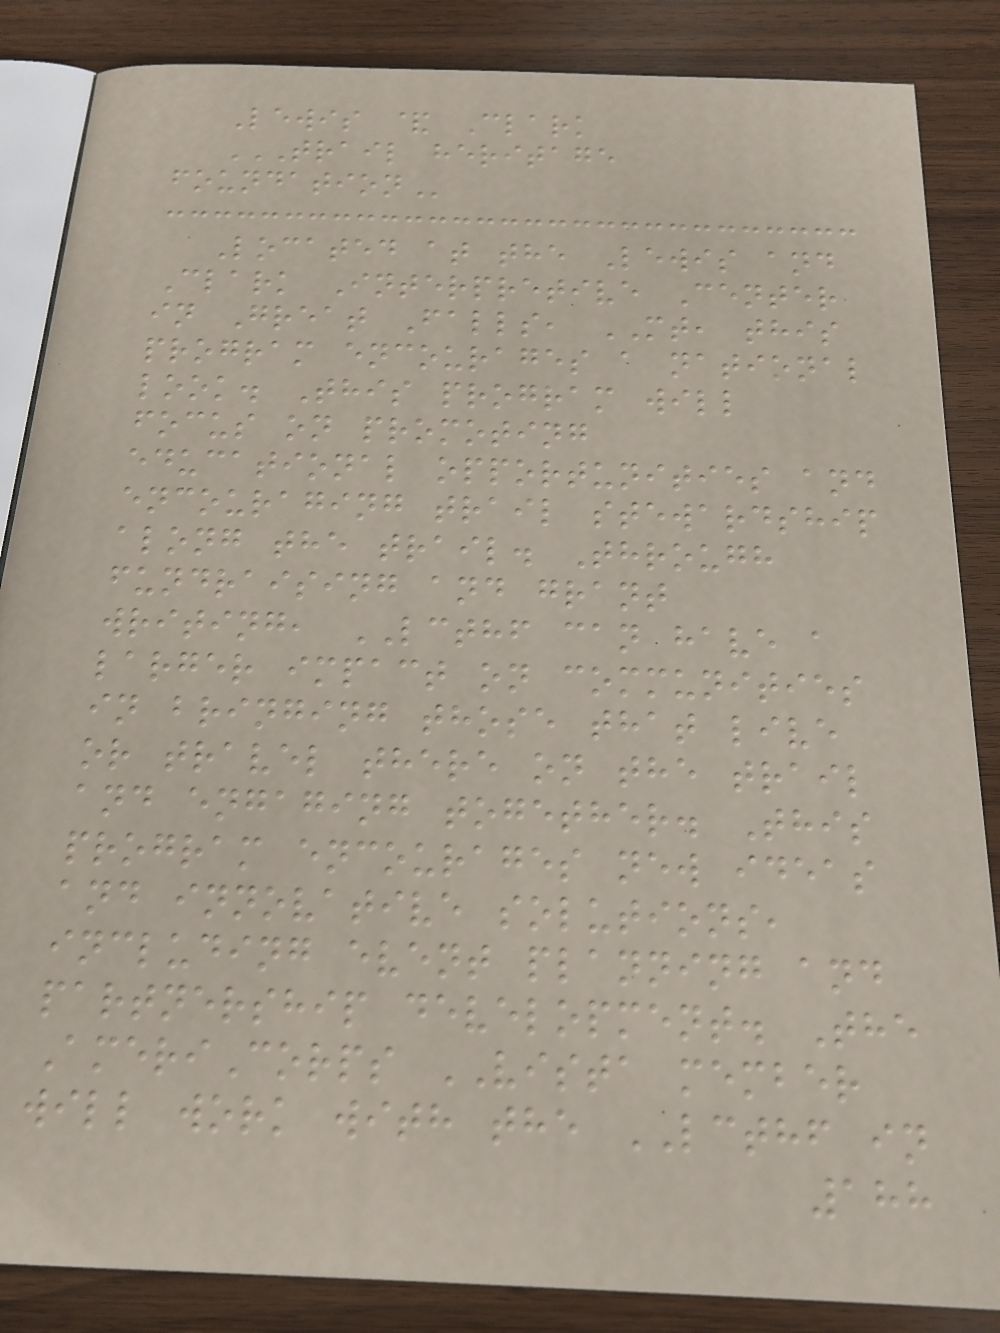Lewis & Clark
TRAIL HERITAGE
FOUNDATION
Located at the Lewis and
Clark Interpretive Center
in Great Falls, MT, this
program encourages a national
look. This program will
focus on promoting
educational opportunities and
encouraging trail stewardship
along the trail. Through
fundraising and grant
writing, LCTHF can have a
larger impact on communities
in bringing those that live
or travel there on the trail
and engaging together. This
program encourages new ideas
and innovative solutions,
including event planning and
partnership development. The
AmeriCorps VISTA member
will work with the LCTHF in
188
